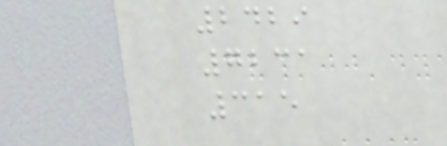2429
7231
315
